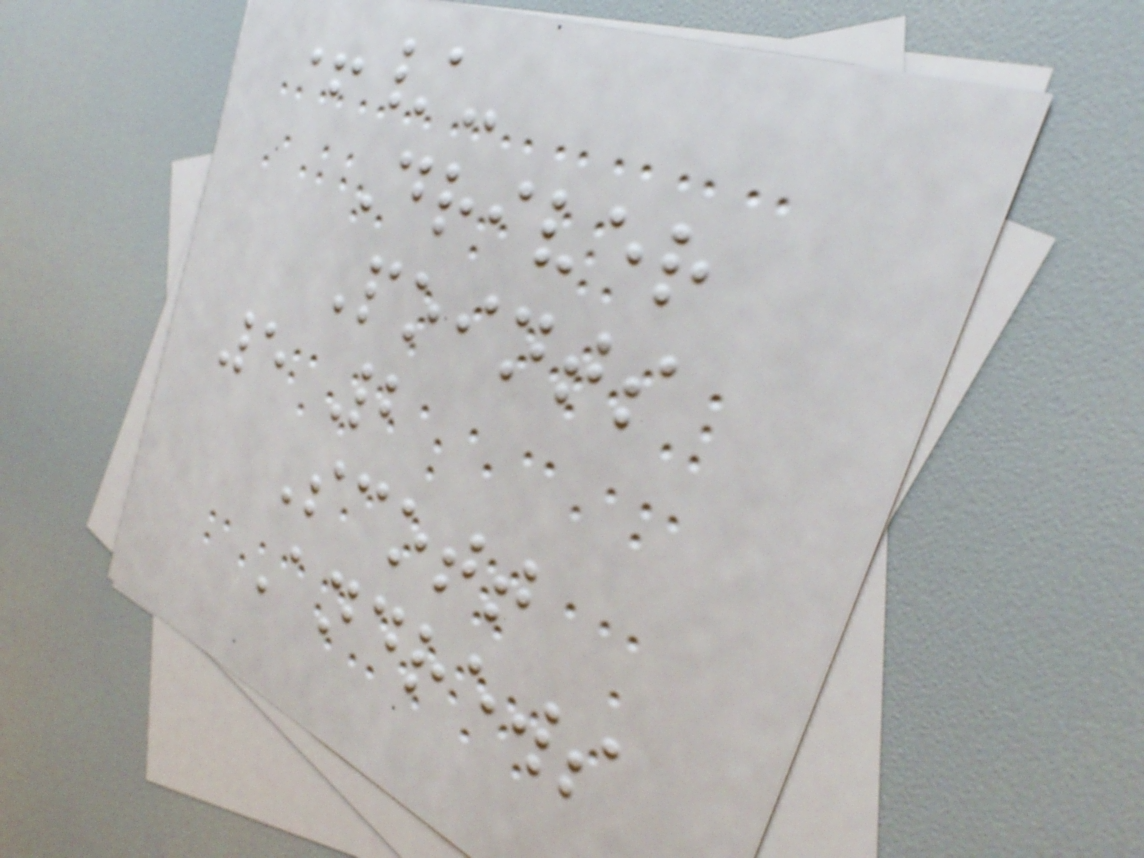+/-
Driver
Points
5 2
Scott
Andrews
